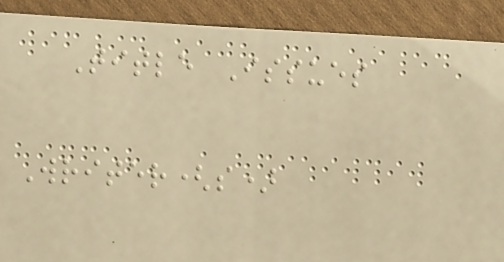Title Issues
Writer(s)
